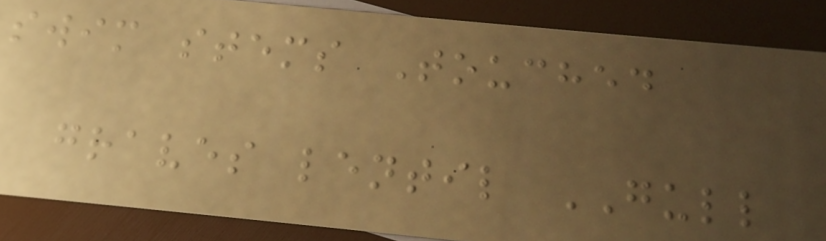swim stems Touched
graves lentil GULL
